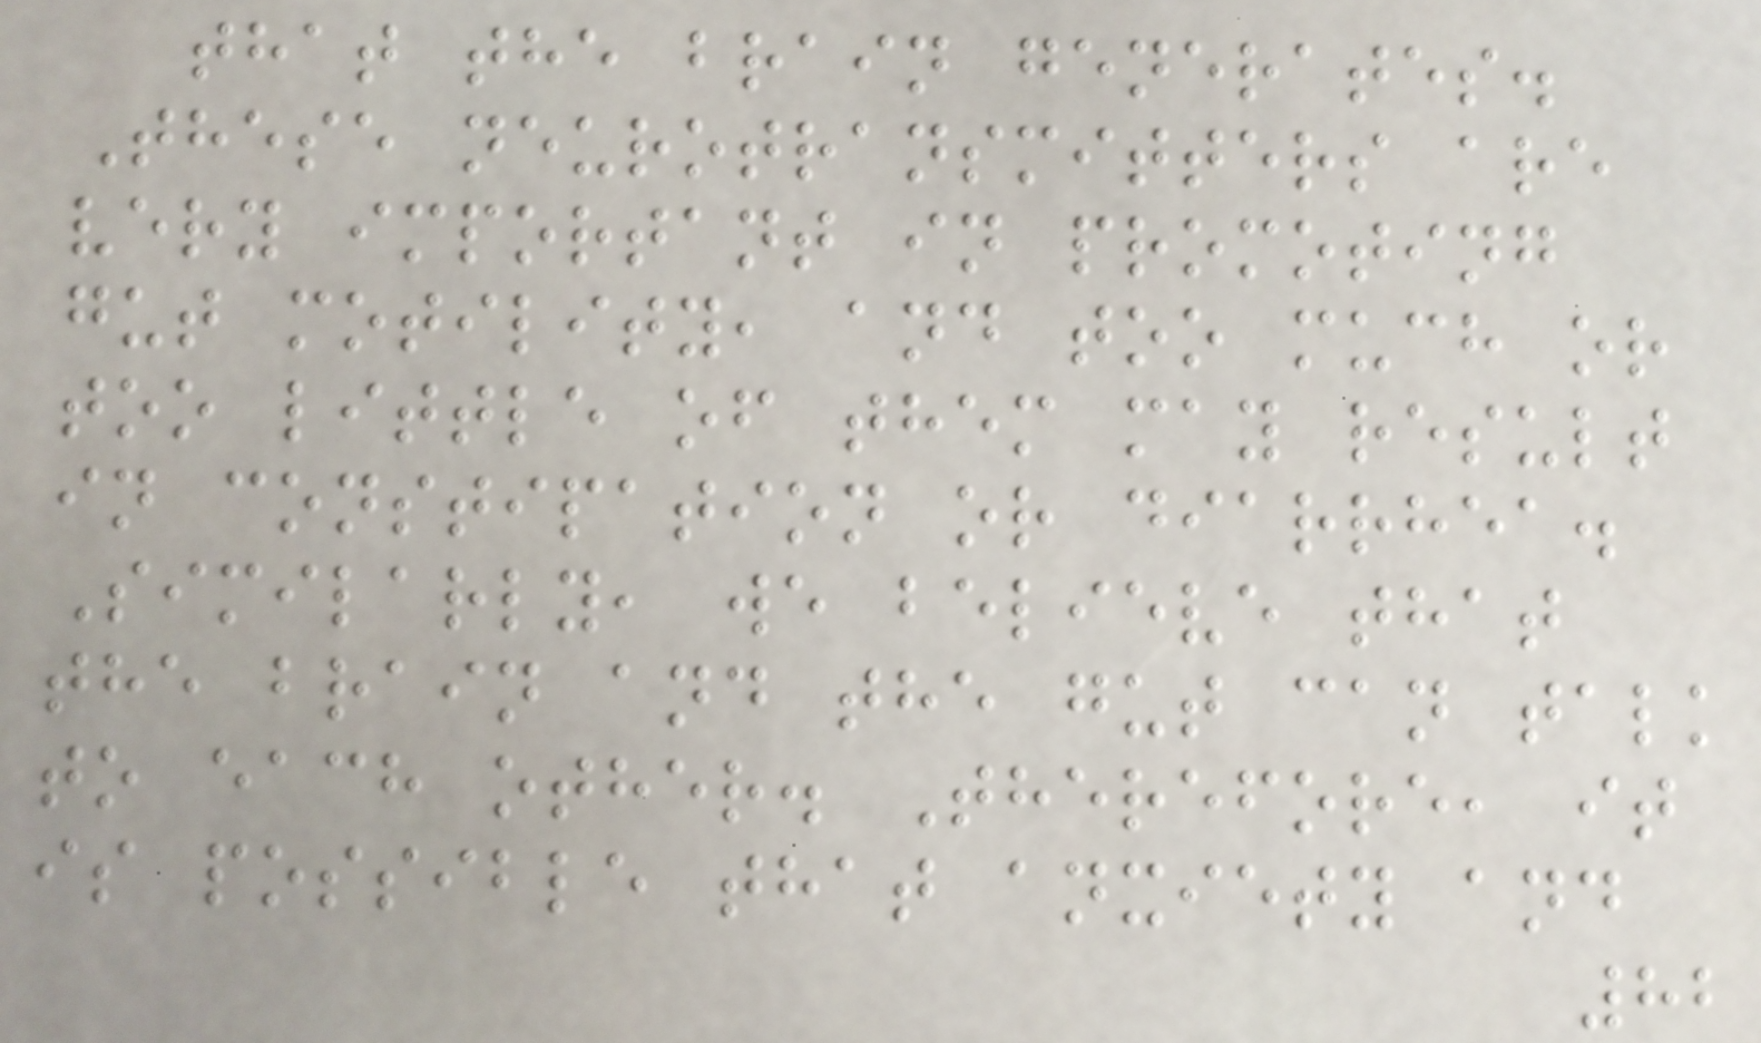that the brain generates.
These neurotransmitters are
very important in promoting
gut motility, and too much or
too little of them may result
in constipation or diarrhea.
Similarly, we believe that
the brain and the gut can talk
to each other. Therefore, it
is possible that anxiety and
82
